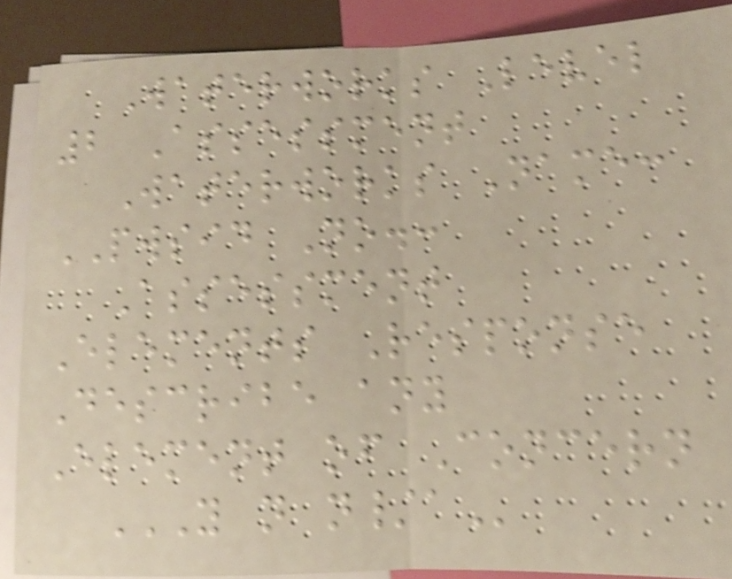Waterworks Level
2 Assessment
Waterworks Name:
PWSID No.:
Assessment
Elements Response
Describe any
Element of Concern
Y N N/A
